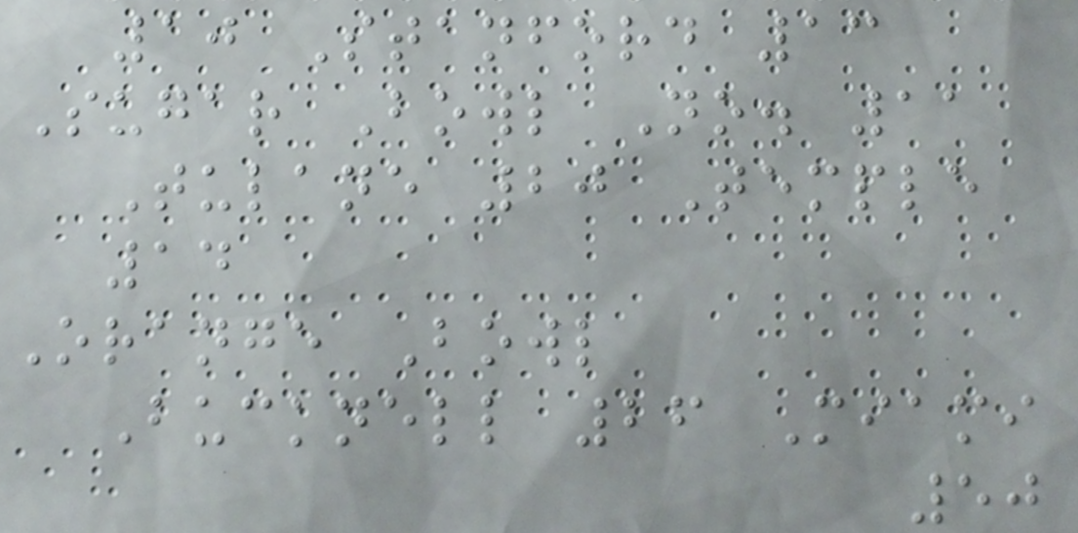10 Stanford 13
Sugar Bowl No. 11
Tulane 20 Temple
14
Orange Bowl
Bucknell 26 Miami
50
